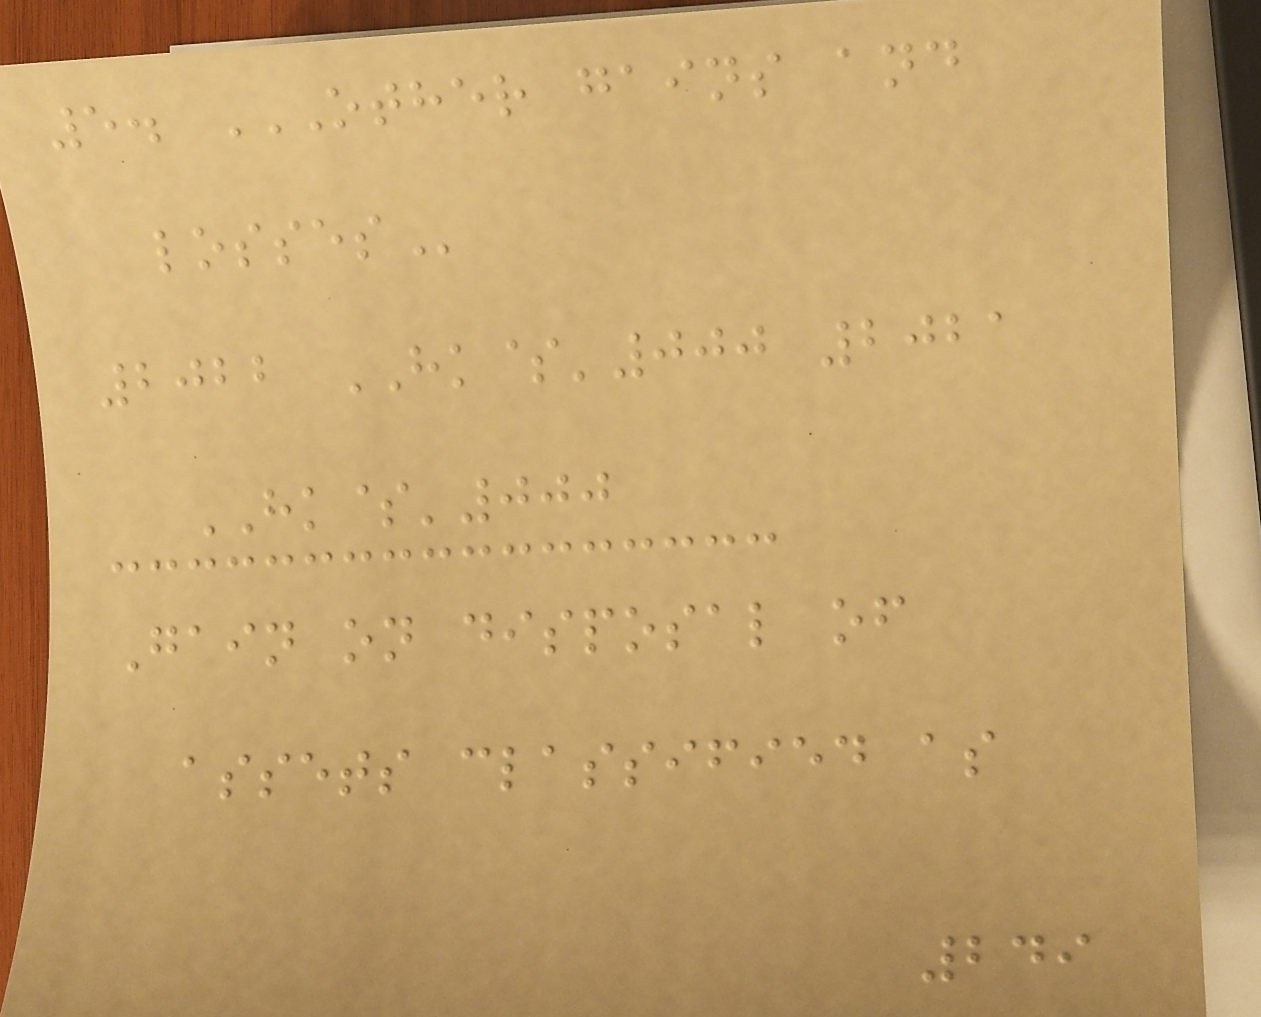5. OTHER GAINS AND
LOSSES
2022 HK$'000 2021
HK$'000
Gain on disposal of
assets classified as
249
